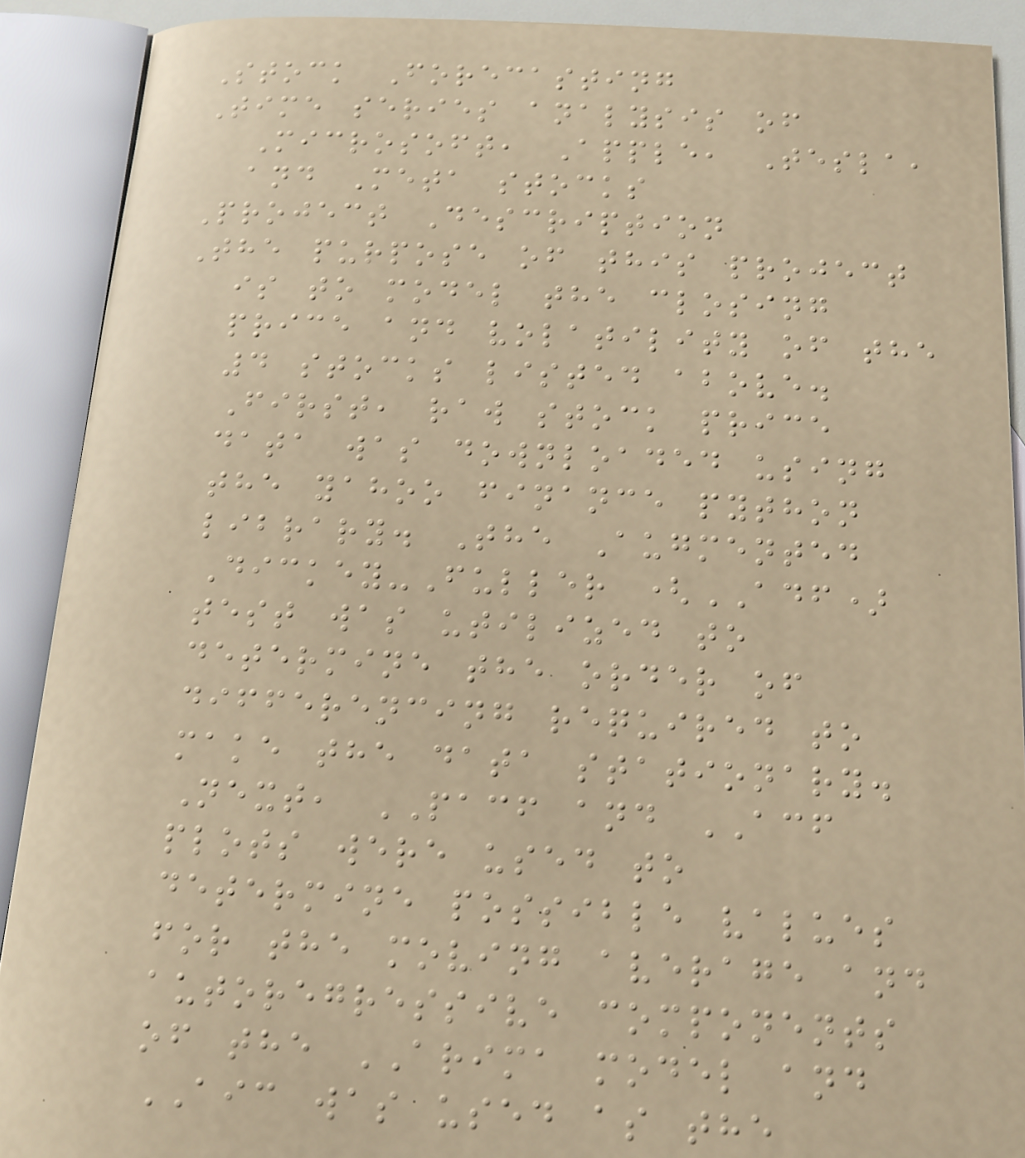Stock Forecasting
Time series analysis of
Microsoft, Apple, Tesla,
and Meta stocks
Project Description
The purpose of this project
is to model the closing
price and volatility of the
4 stocks listed above.
First, raw stock price
data was downloaded using
the yahoo finance python
library. The Augmented
Dickey-Fuller (ADF)
test was utilized to
determine the order of
differencing required to
make the data stationary.
Next, PACF and ACF
plots were used to
determine possible values
for the moving average and
autoregressive components
of the ARIMA model and
AIC was used as the
